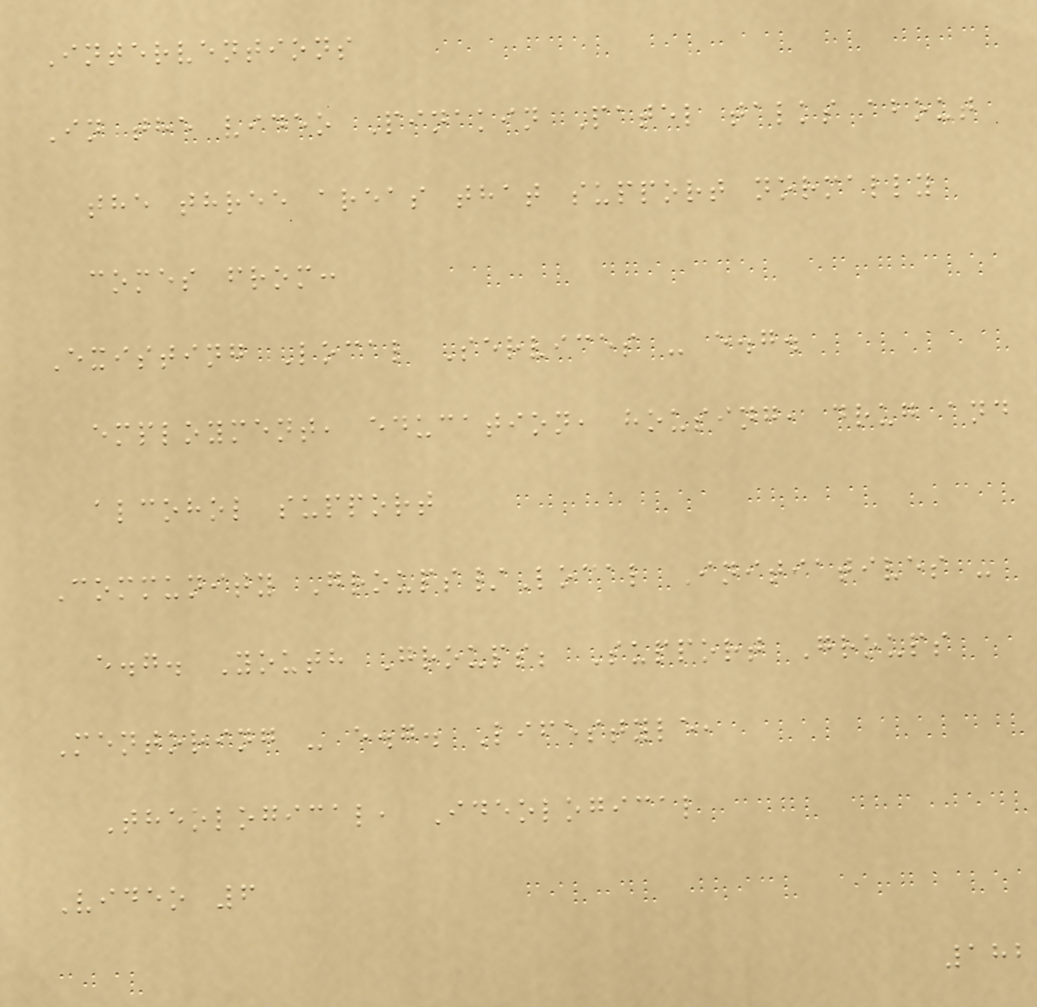Interventions
In the video Pinakin Patel talks about
the three areas that support normally
comes from:
Existing Local Services - e.g.
employment, education, housing, drug and
alcohol support
Community Groups/Local Initiatives -
e.g. Youth Groups; Support Groups
Mentoring - e.g. Lifestyle,
Theological, Ideological
Video 6
182
